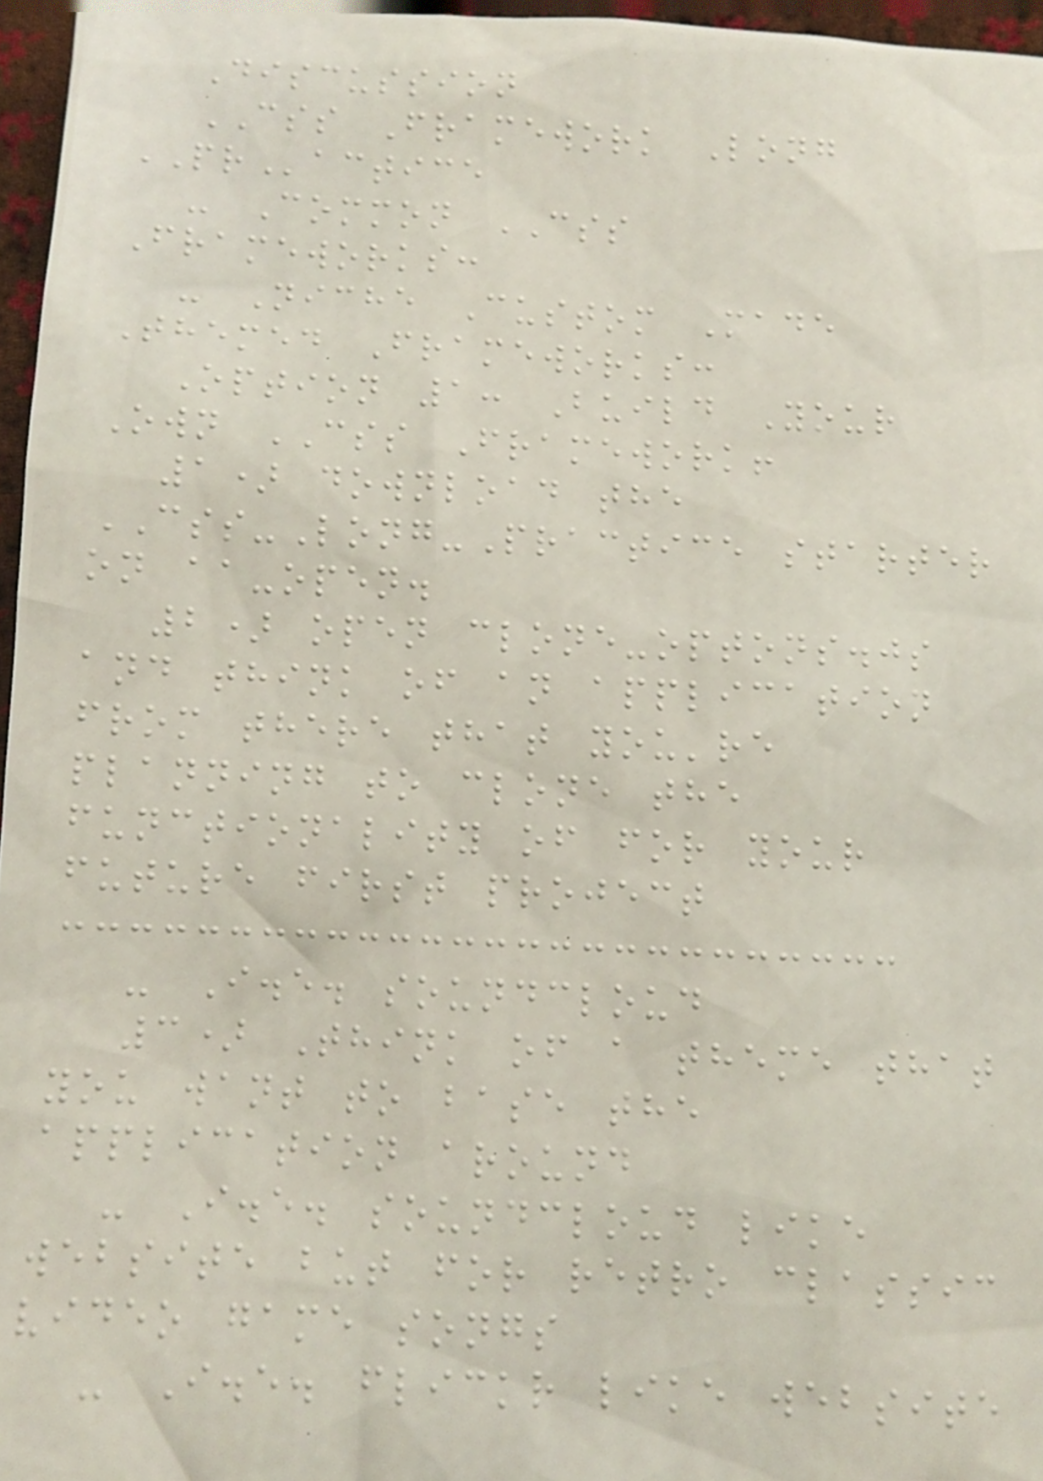Discussion
CSS Framework Long
PRactice
- Common CSS
Frameworks:
- Niche Custom Made
Themed Frameworks:
Option 1: Build Your
Own CSS Framework!
1) download the
CSS-Long-Practice starter
on aa-open.
2) open clone-optons.js
and think of an application
from there that you're
planning to clone the
functionality of for your
future first project
- I.e. soundcloud
3) Think of a theme that
you want to base the
application around
- I.e. soundcloud like
website but for retro classic
video game songs
- I.e. flickr like website
